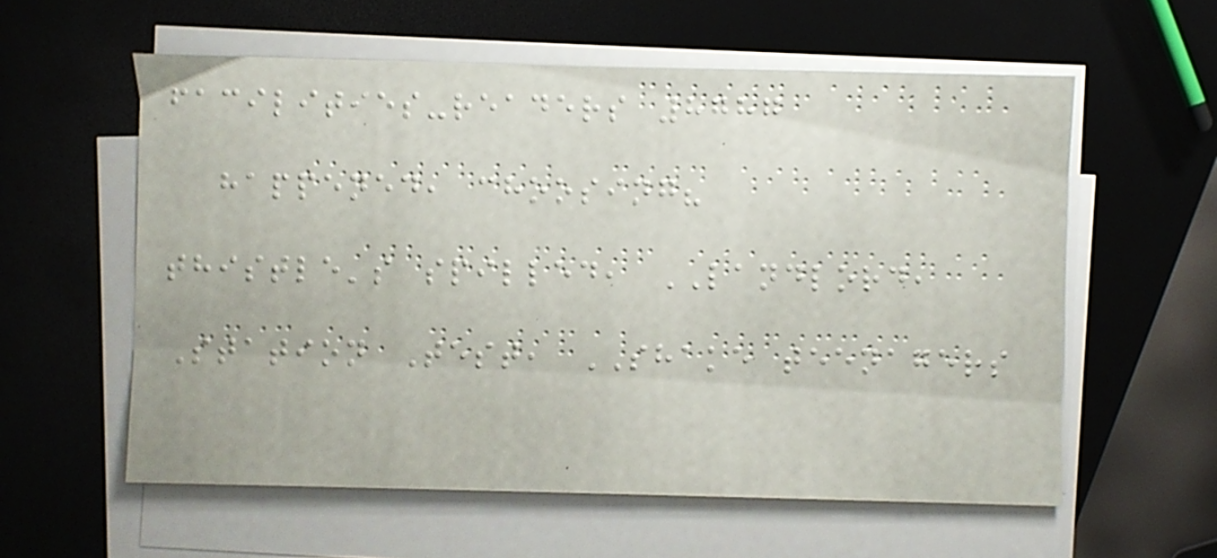facilities-readers 8787
happened, choosing?
thistle's spilled, LANDLORD,
Station Test, SHAKE teenagers
